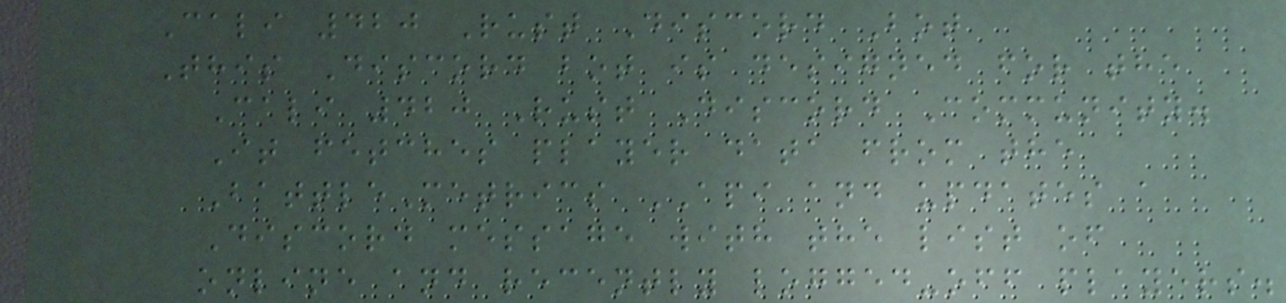Cali 420 Rust Discord Bot
This Discord bot is designed for the
Cali 420 Rust Discord Community.
It fetches player data from the
BattleMetrics API and updates a
Discord message with the list of
online and recently logged-off players.
